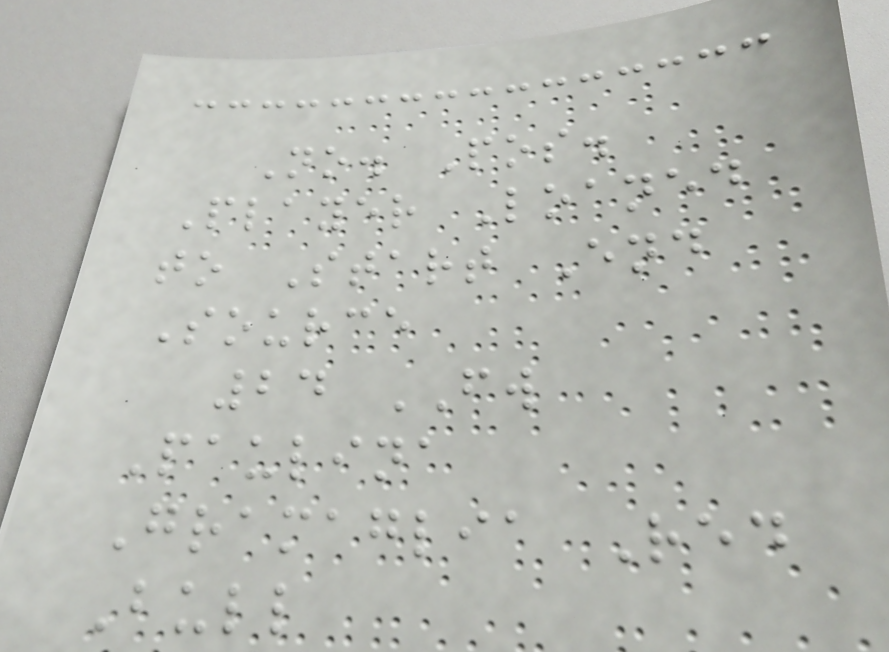No. Pos.
Player Loaned
to Start End
Source
24 FW
Paulina
Gramaglia Red
Bull
